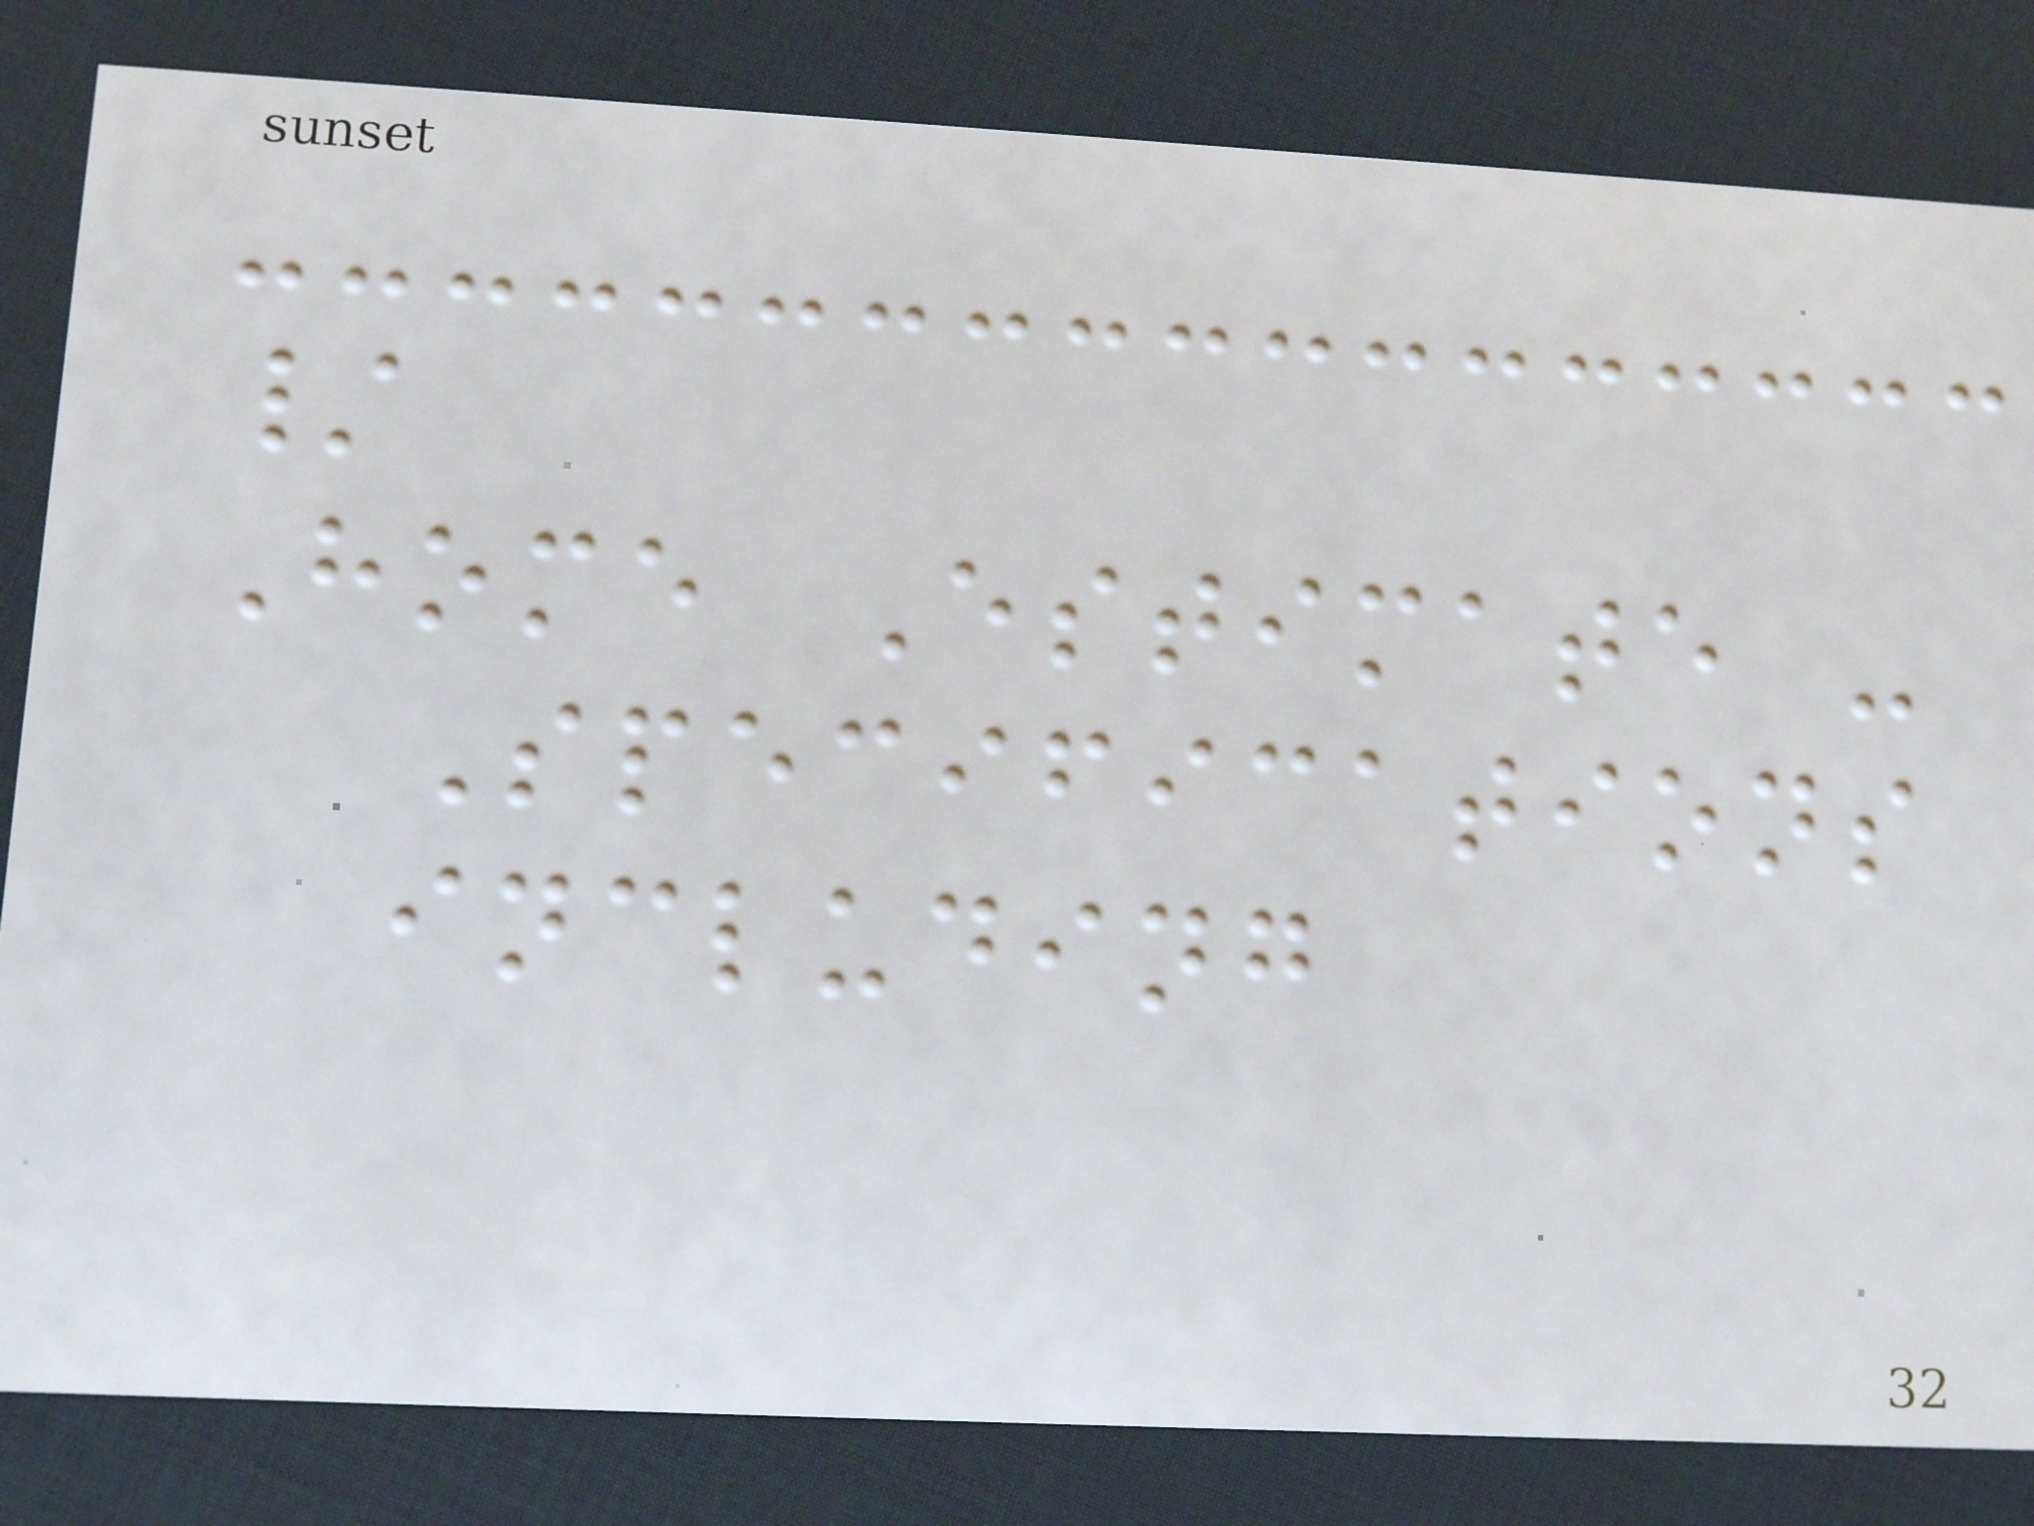/
Home Estimate -
Specifications
including
